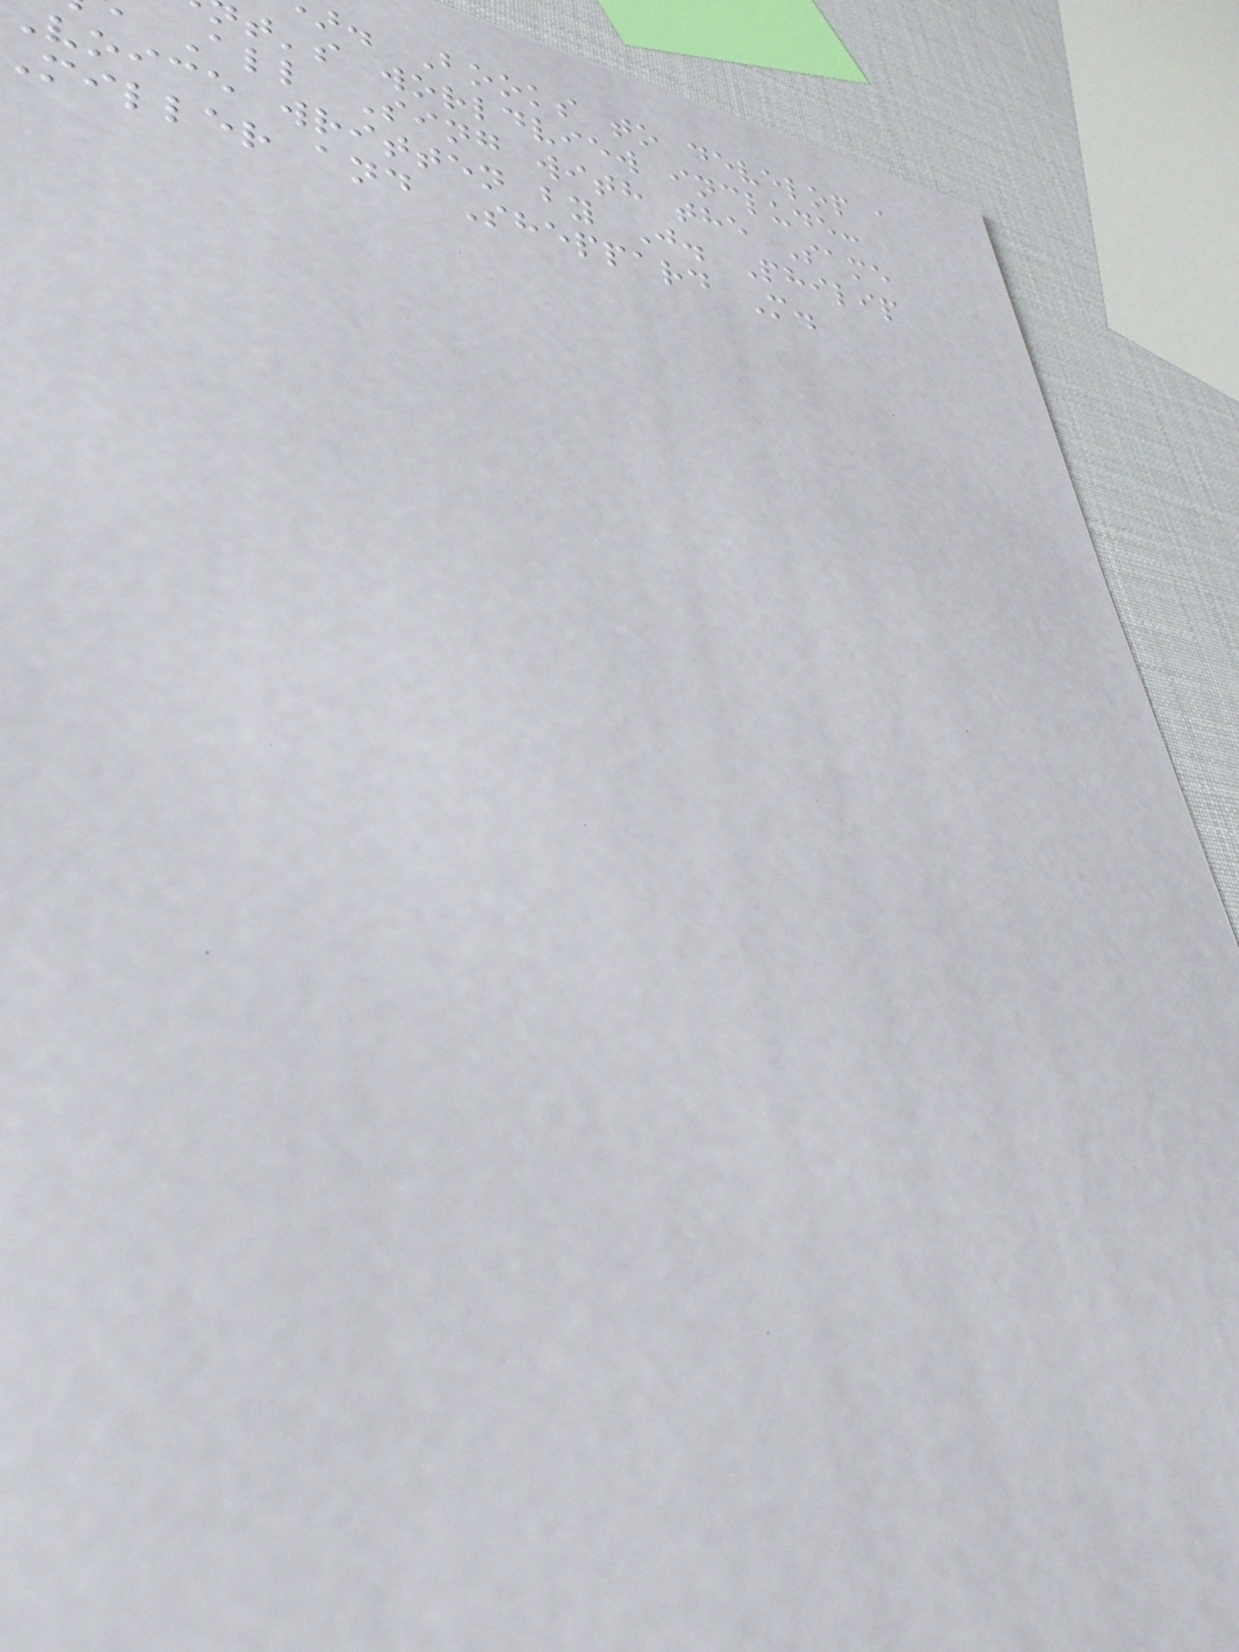. Books to develop a
t's worldview include:
All Sing with the Same
voice written by J. Philip
miller and Sheppard M.
